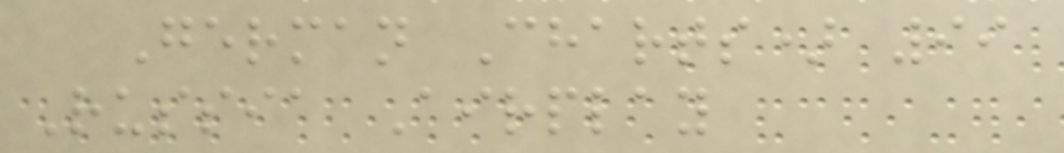German Charts) 99
Russia Airplay
